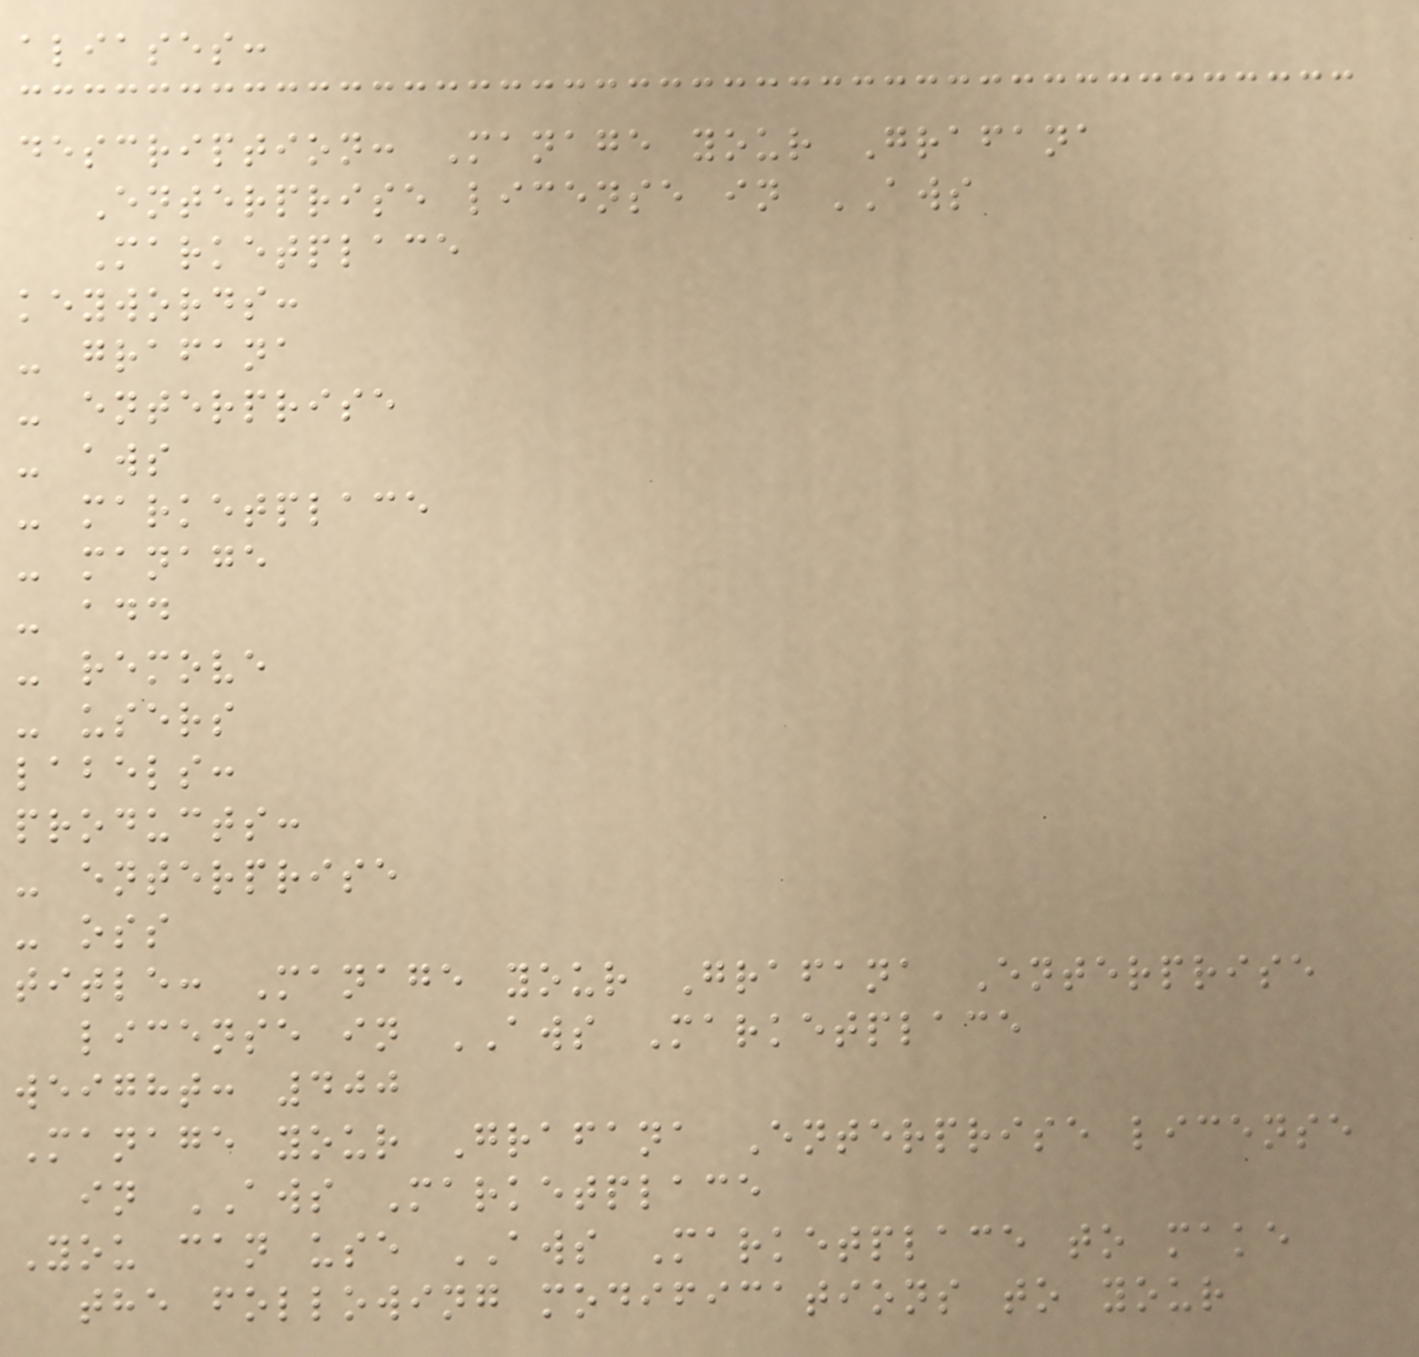aliases:
description: Manage your Grafana
Enterprise license in AWS
Marketplace
keywords:
- grafana
- enterprise
- aws
- marketplace
- manage
- add
- remove
- users
labels:
products:
- enterprise
- oss
title: Manage your Grafana Enterprise
license in AWS Marketplace
weight: 400
Manage your Grafana Enterprise license
in AWS Marketplace
You can use AWS Marketplace to make
the following modifications to your
